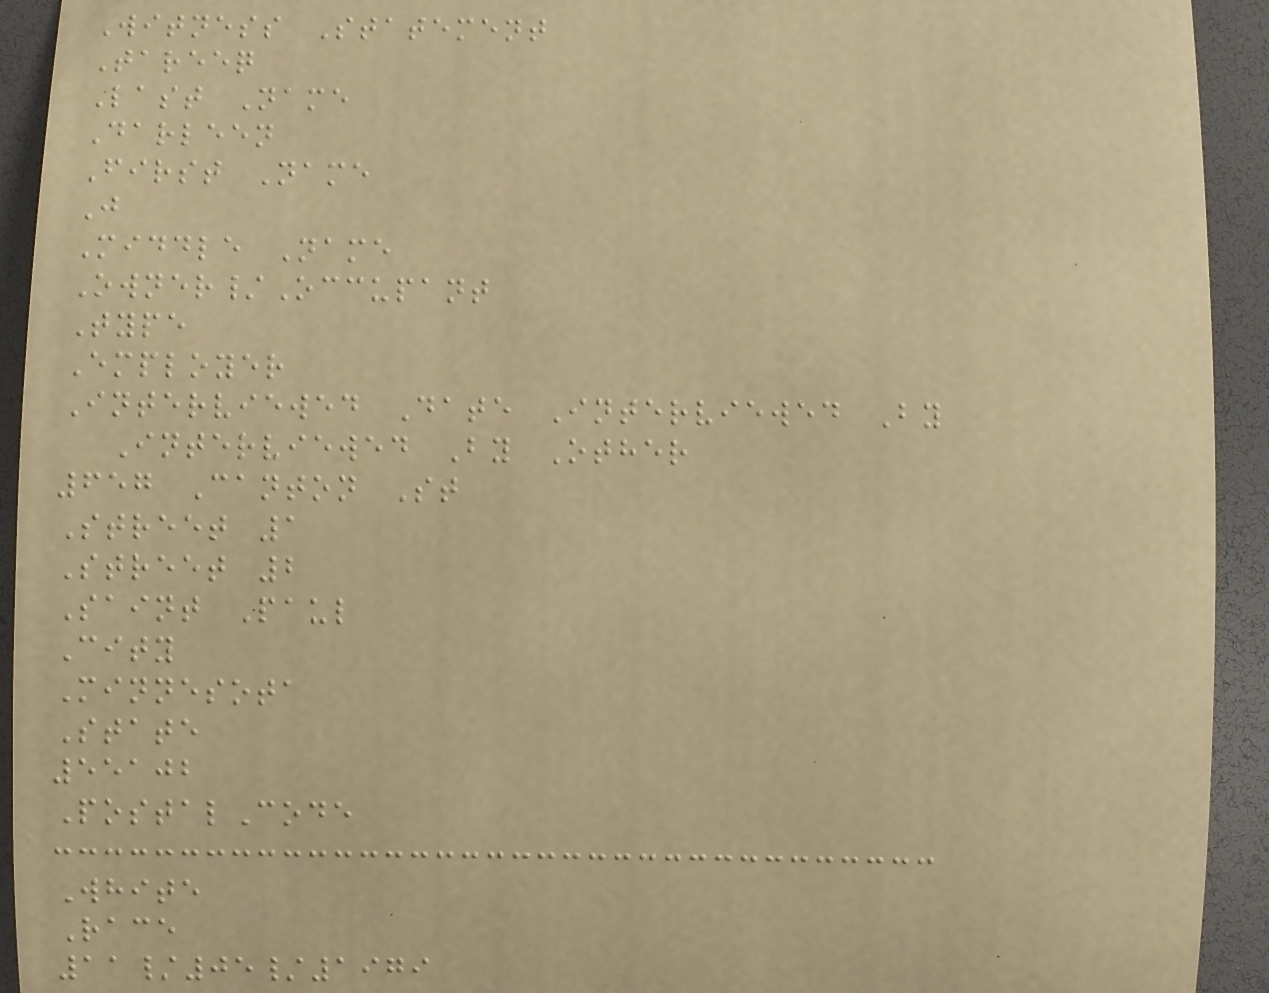Witness Statement
Tareeq
Last Name
Darleen
First Name
J
Middle Name
Owner/Occupant
Type
Employer
Interviewed Date Interviewed By
Interviewed By Other
657 Canton St
Street 1
Street 2
Saint Paul
City
Minnesota
State
55102
PostalCode
White
Race
11/05/1979
